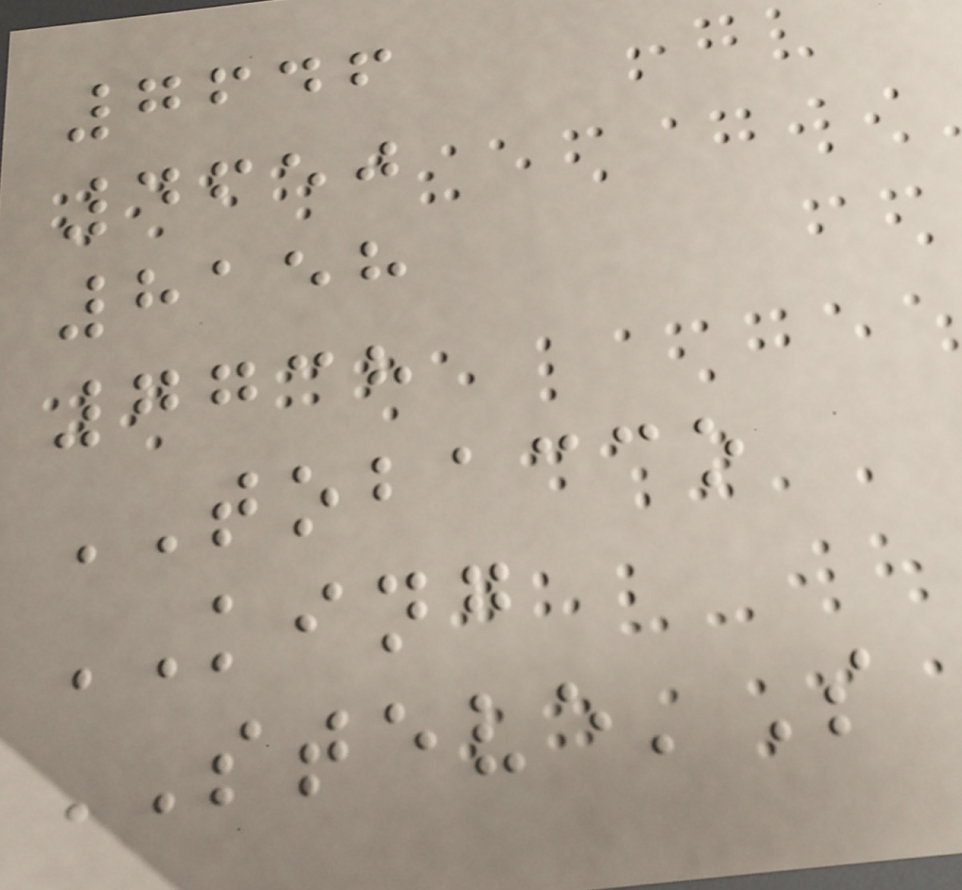7646
4650
8158
7738
TOBACCO
KING
STEVE'S
